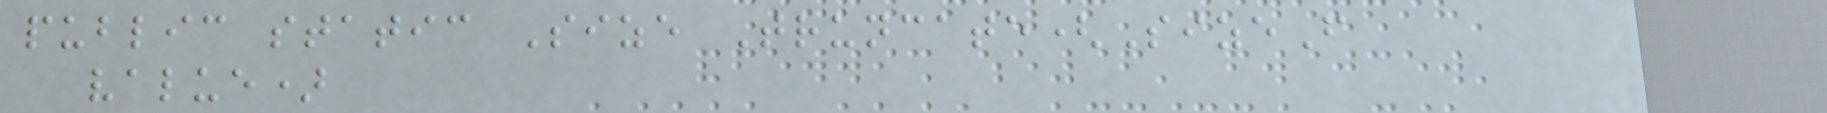public static Size Truncate(SizeF
value)
